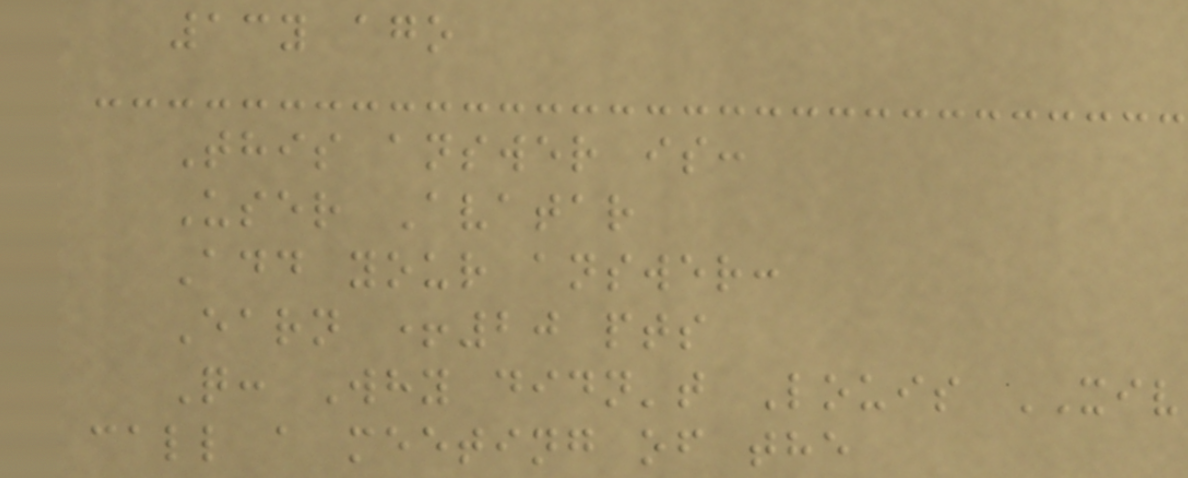13y ago
This answer is:
User Avatar
Add your answer:
Earn +20 pts
Q: Why didn't Louis XIV
call a meeting of the
